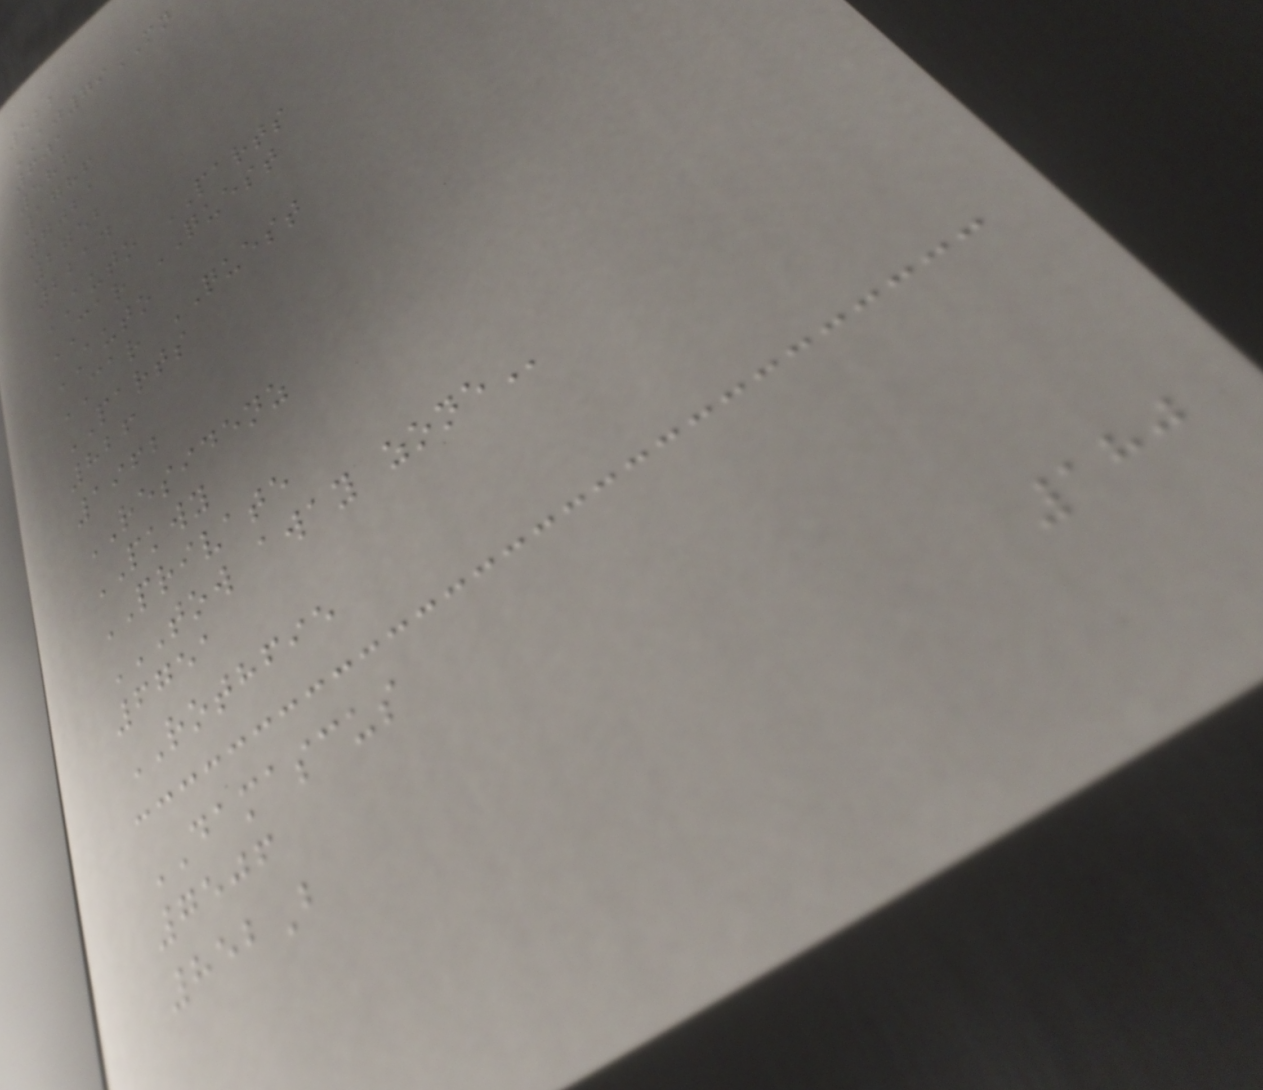522
AJ79MN
601
586
1786
7021
2752
2214
AUTO PARTS
CAR QUEST
AUTO
CAR QUEST
PARTS
826
1962
RESIDENZ
PKWY
PRIVATE
TOW AWAY ZONE
6751
ROTHFIE
DAMASCUS
7506
852B
180
